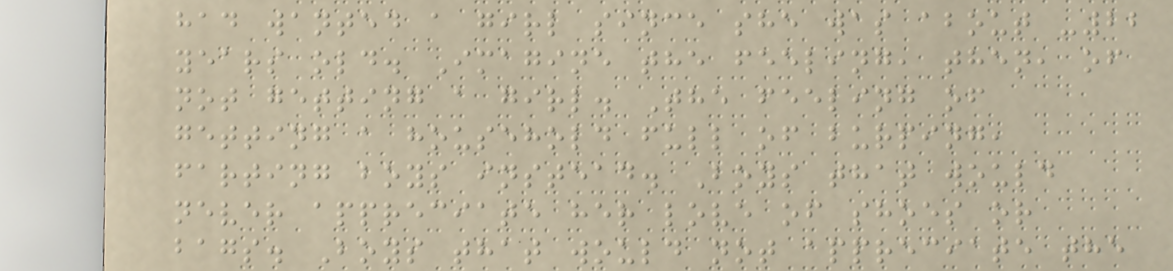had wanted a girl since she was about -22
years old. Imagine the feeling, then, of
not getting a girl. The feeling of
getting a household full of burping,
farting boys instead. Boys that would
never appreciate her love of shoes or
bags. Boys that would not appreciate the
